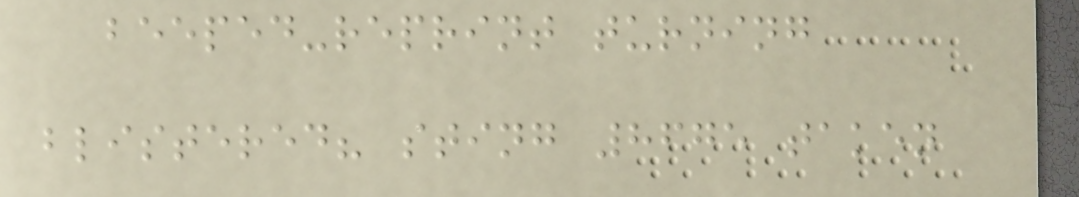beeped-reprint turning
blistered? sting 8675 taken
